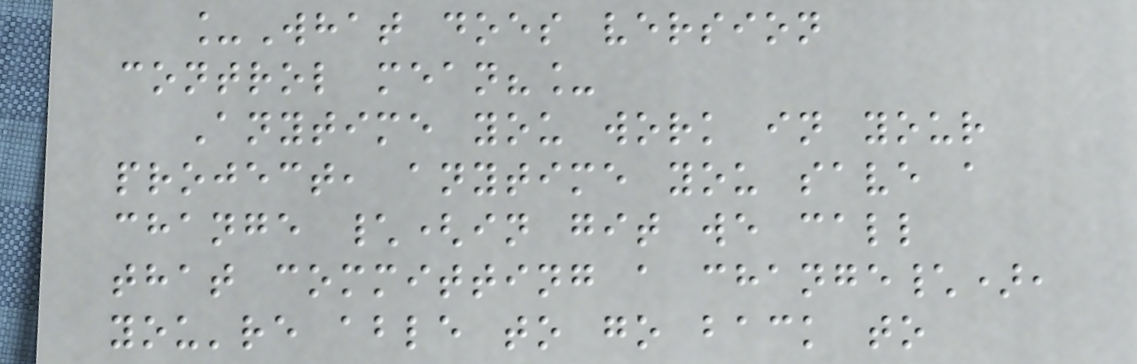_What does version
control mean?_
Anytime you work in your
project, anytime you save a
change \(in git we call
that committing a change\),
you're able to go back to
